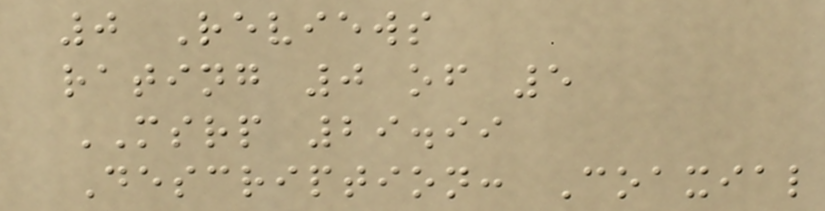0 Reviews
rating 0 of 5
MSRP 29.99
Description: Coaxial
